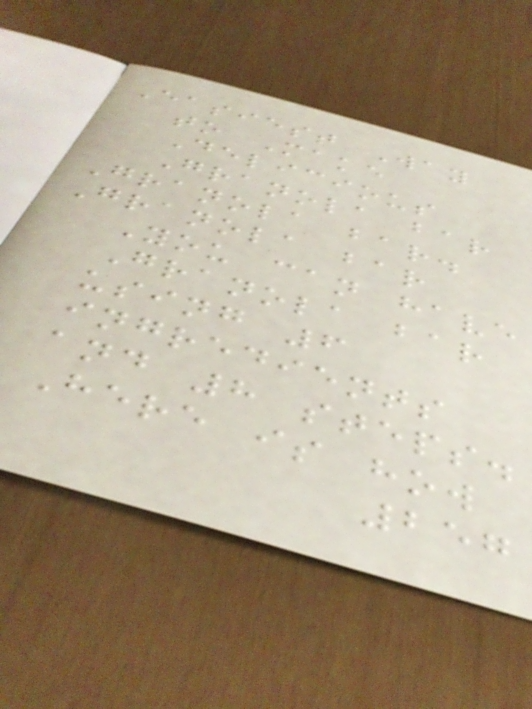Easiest Way
to Make
Delicious
Granola bar
Granola bar.
Granola bar
You can have
Granola bar
using 6
ingredients
and 8 steps.
Here is how
257
